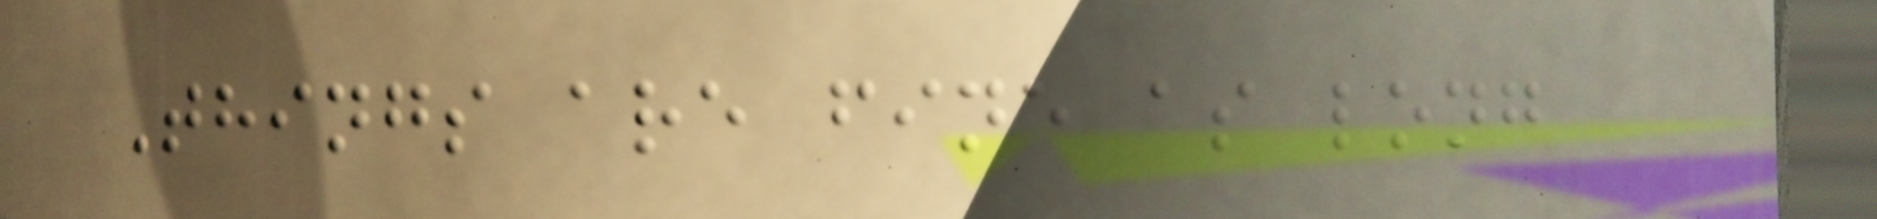Things are fine as long
